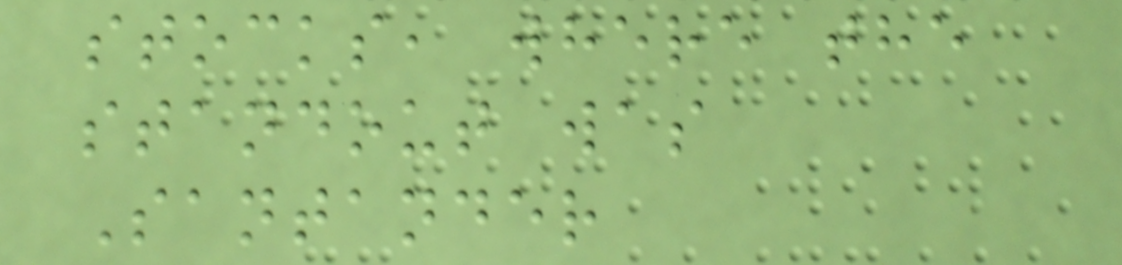stocks, where the
standout was
Santander
